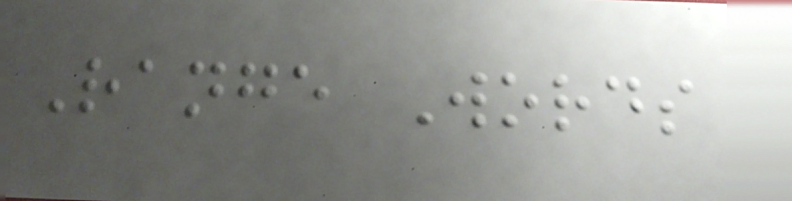Range Words
